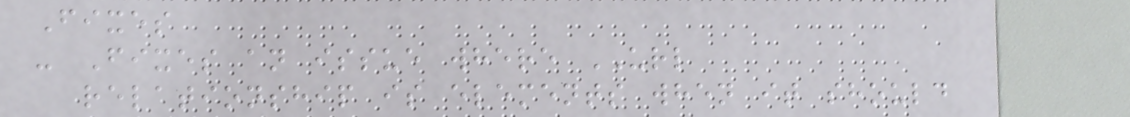Fixes
- Fixes an issue where URL
relationship is elements when it should
